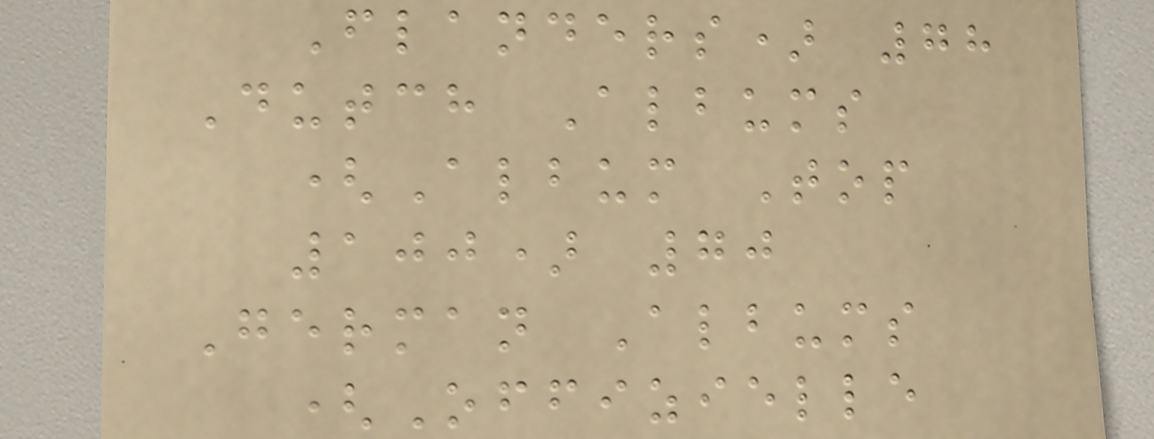Flanders) 78
Dutch Albums
(Album Top
100) 70
German Albums
(Offizielle
